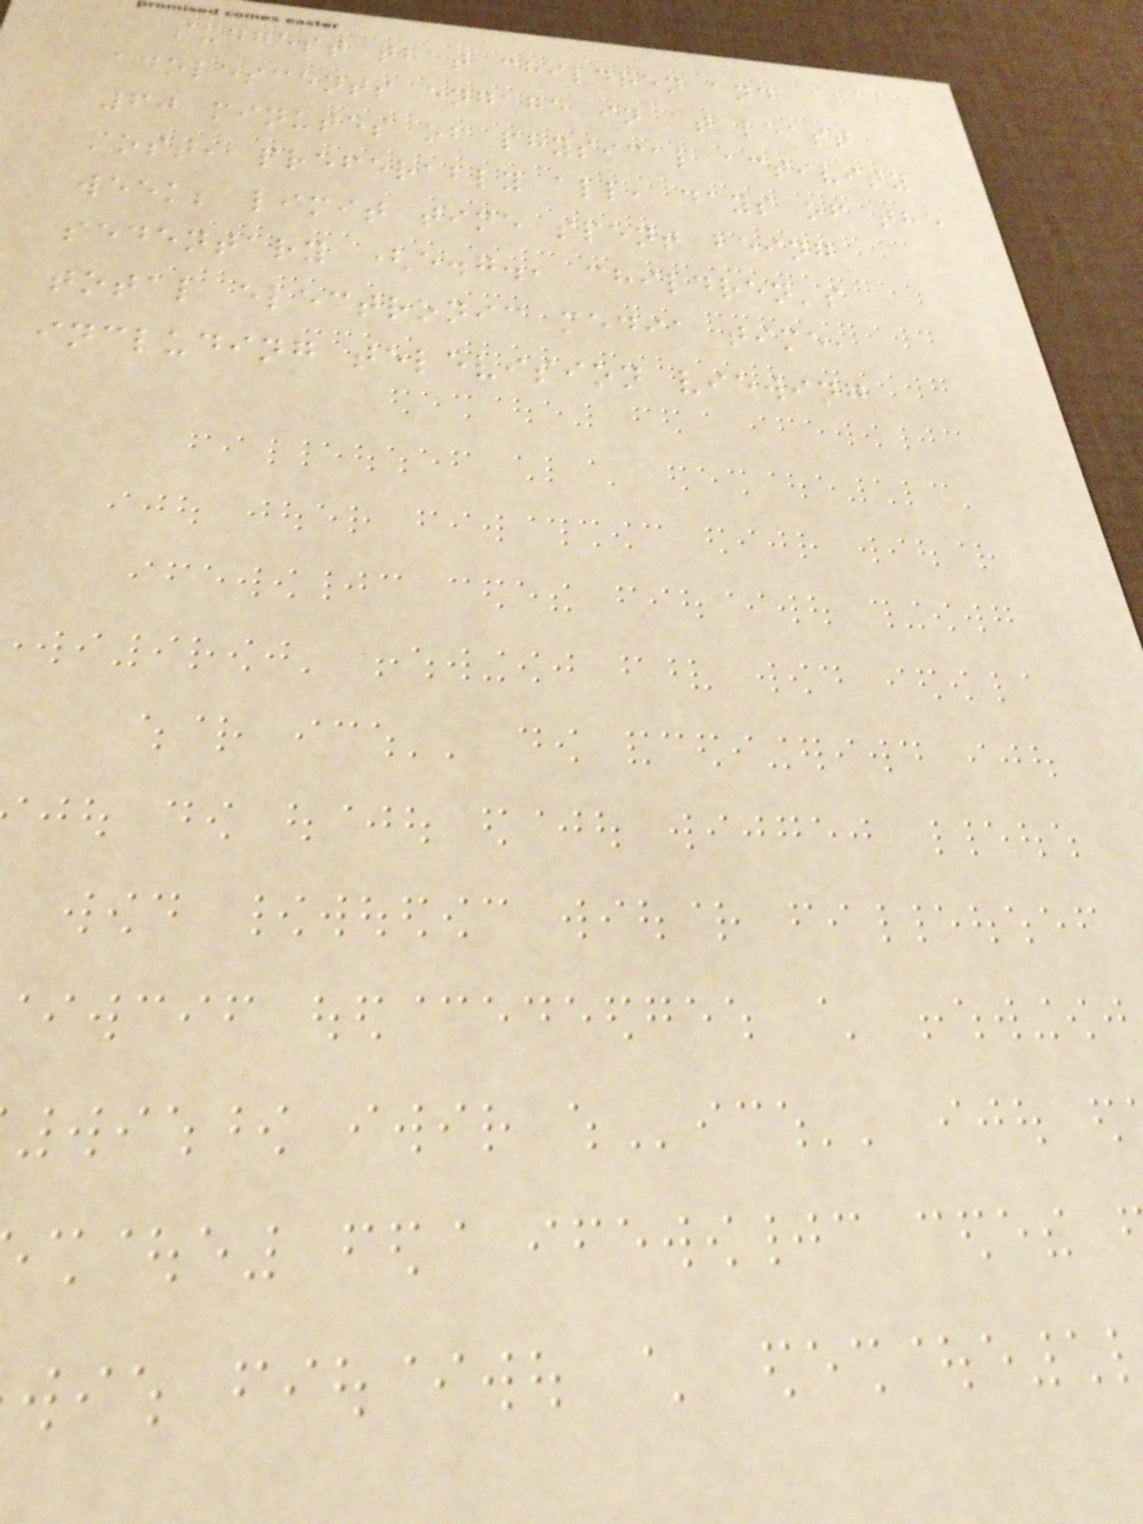suggest that children and
adolescents engage in at least
60 minutes of physical activity
most, preferably all, days of the
week; limit time spent being
sedentary (e.g., children's
total electronic media time,
including television viewing
